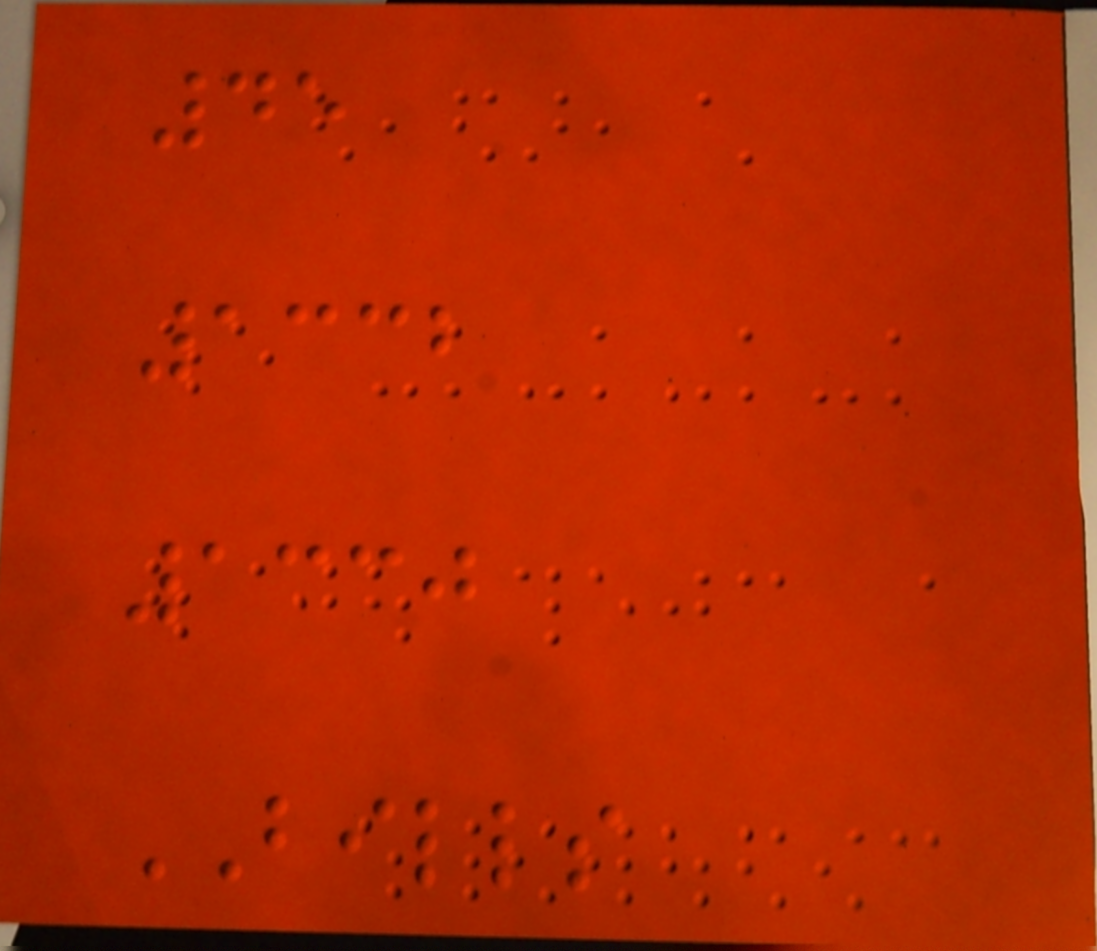45
1332
1330
BILLS
